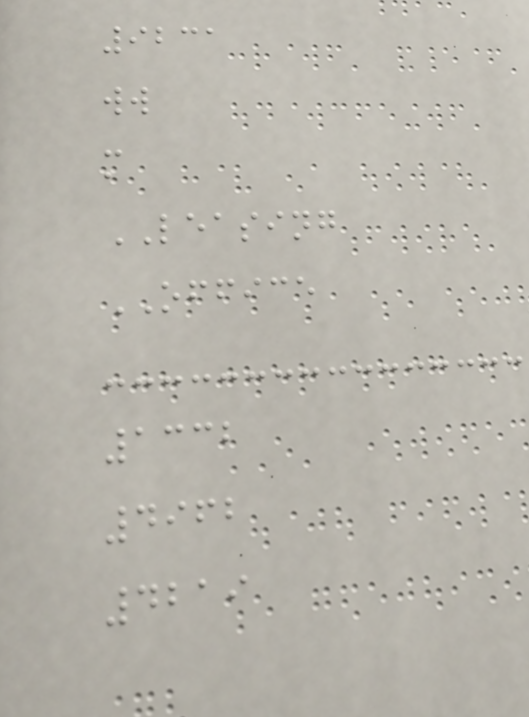9231
ww
m
LEASING
OFFICE
1332
4962
4219
